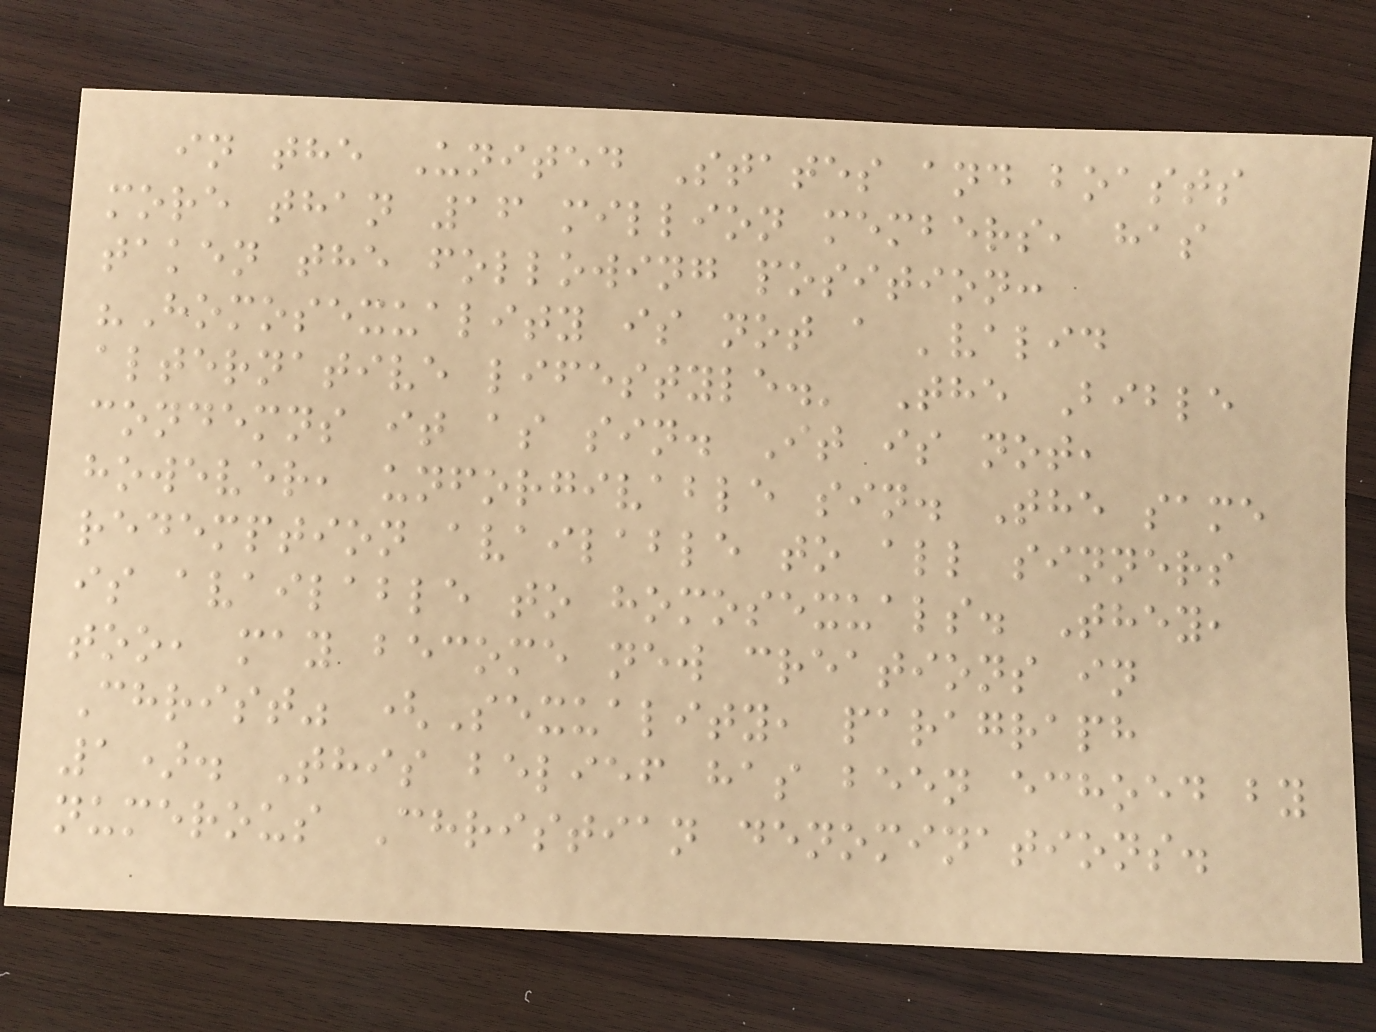in the United States and boasts
more than 16 million members, has
taken the following position:
"Homosexuality is not a 'valid
alternative lifestyle.' The Bible
condemns it as sin. It is not,
however, unforgivable sin. The same
redemption available to all sinners
is available to homosexuals. They,
too, may become new creations in
Christ" (Sexuality, paragraph
1). This belief has been echoed by
numerous Christian denominations.
